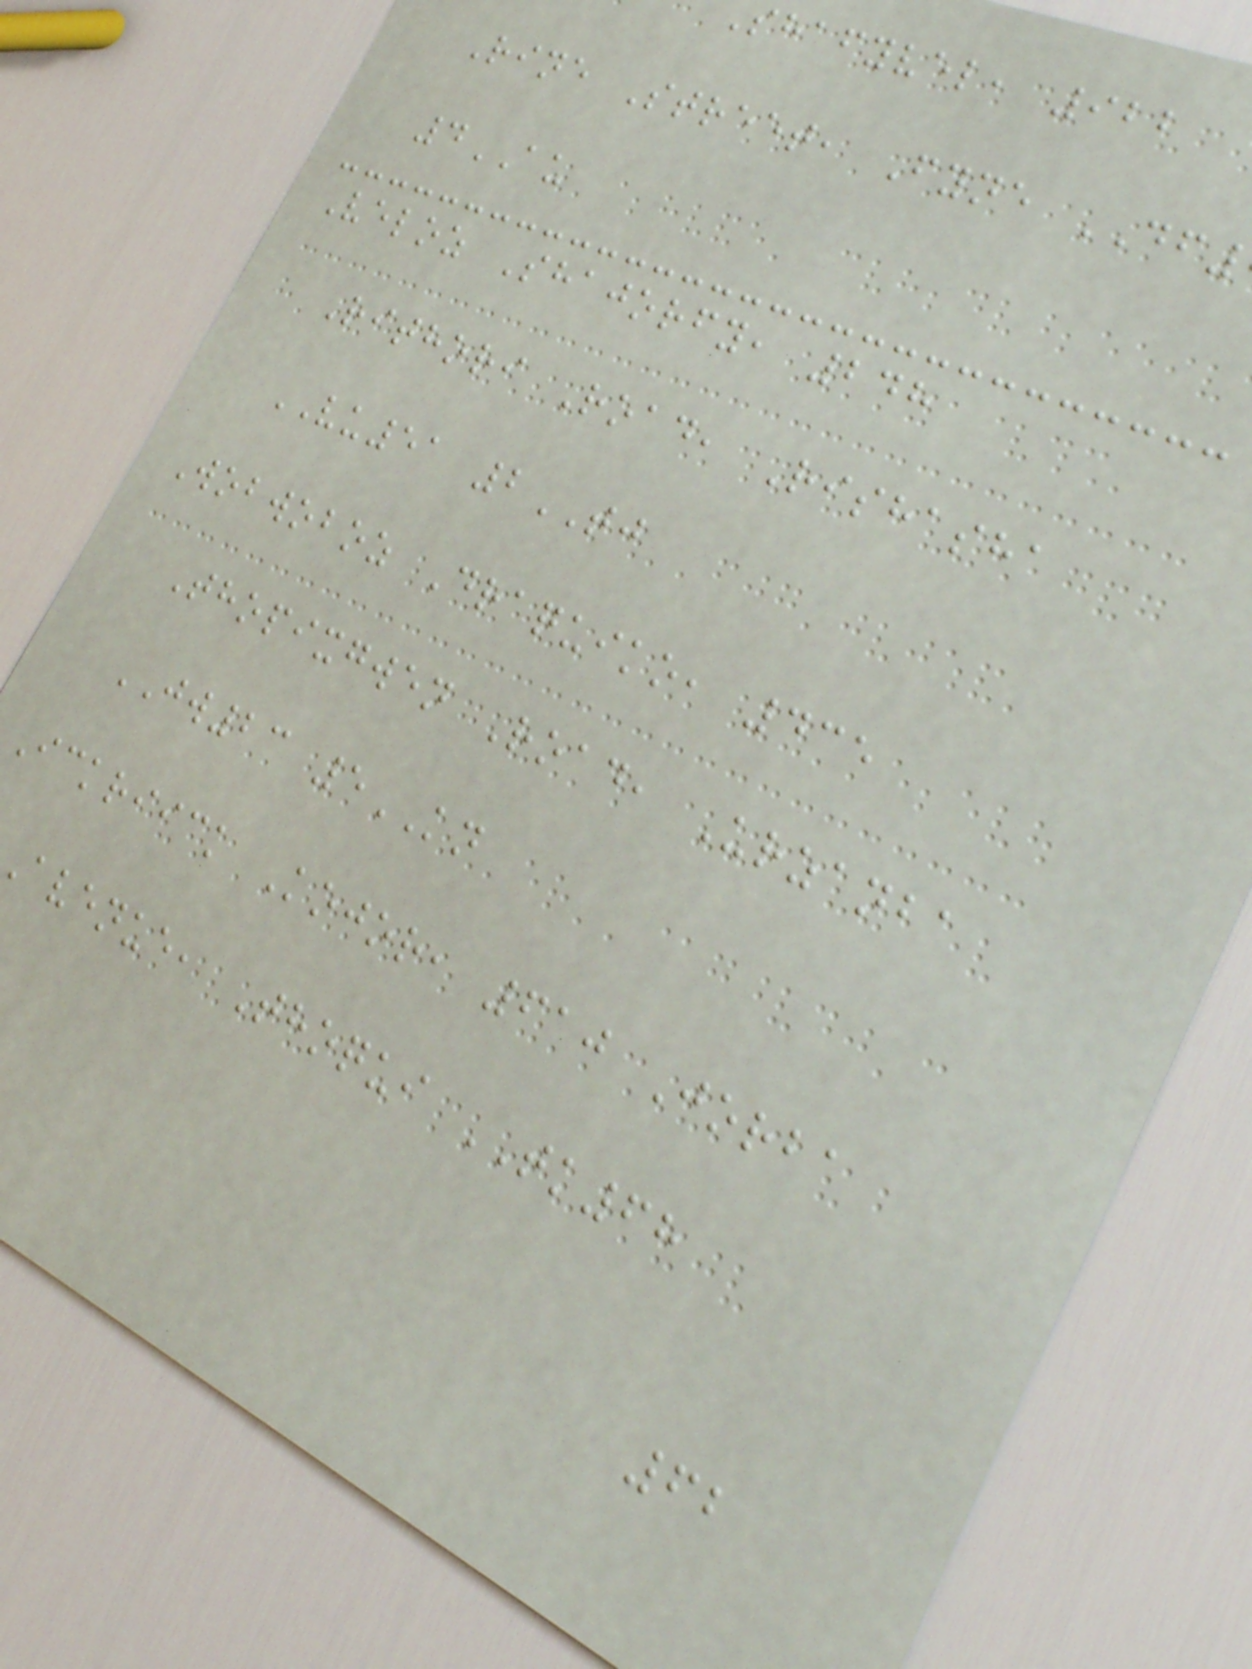shafyvel, 922
Rine Street, Fyne DF
4AU
Veloz Shajorfy, 248
Rithori Road, Rishasha
VU51 2TJ
Wobwoboz Draquiko, 435
Thopixgwen Road, Urzanba
JW23 5KN
Ickriick Kojor, 610 Jorba
avenue, Thoqui TK68
62
